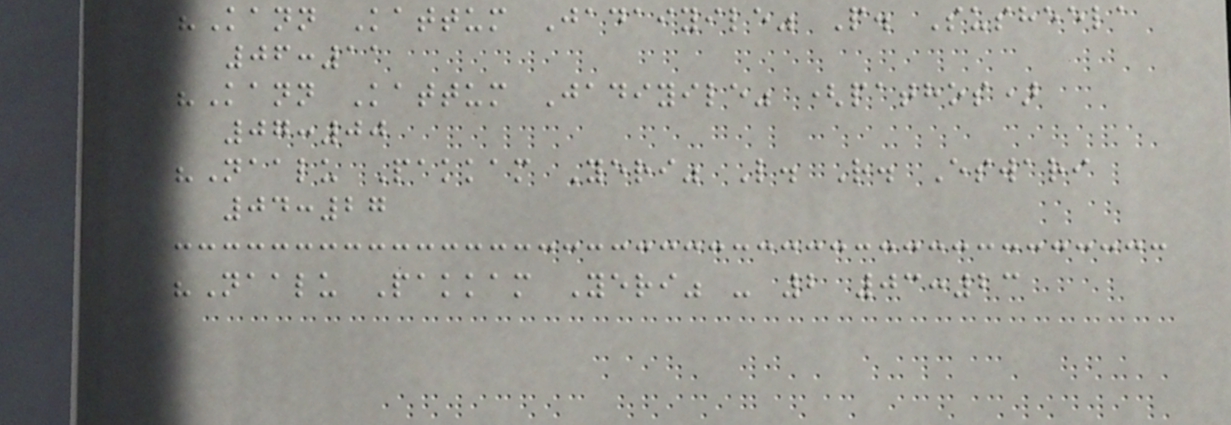"Kann Kattum Jadaiyile" P. Susheela
06:11
"Kann Kattum Jadiyile" (pathos)
07:00
"Naalu Pakkam Yeri" L. R. Eswari
04:27
"Naalu Pakkam Yeri" - 2 03:23
